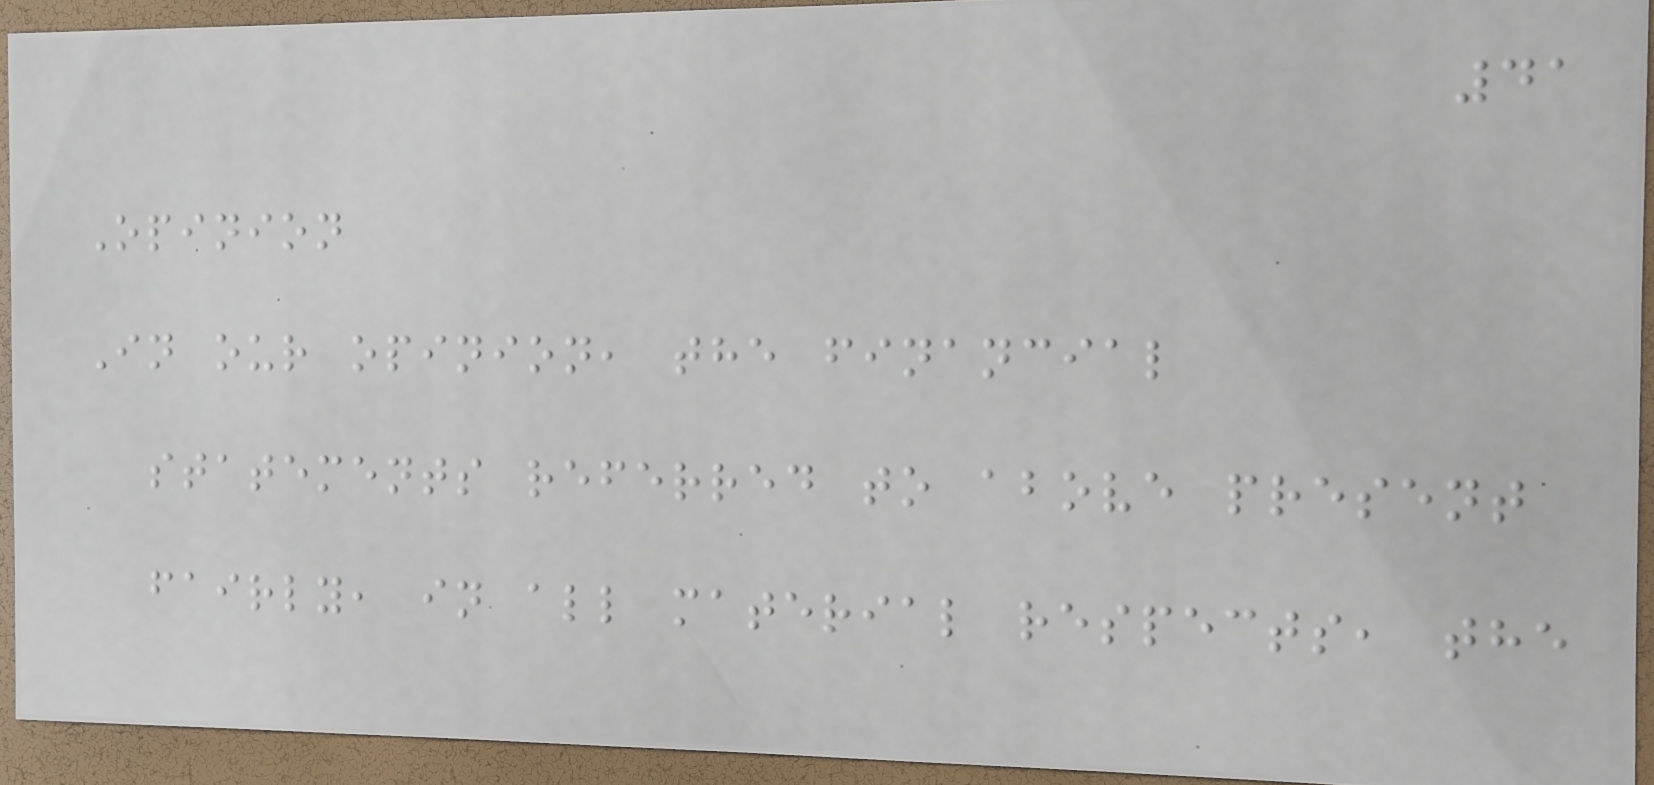41
Opinion
In our opinion, the financial
statements referred to above present
fairly, in all material respects, the
